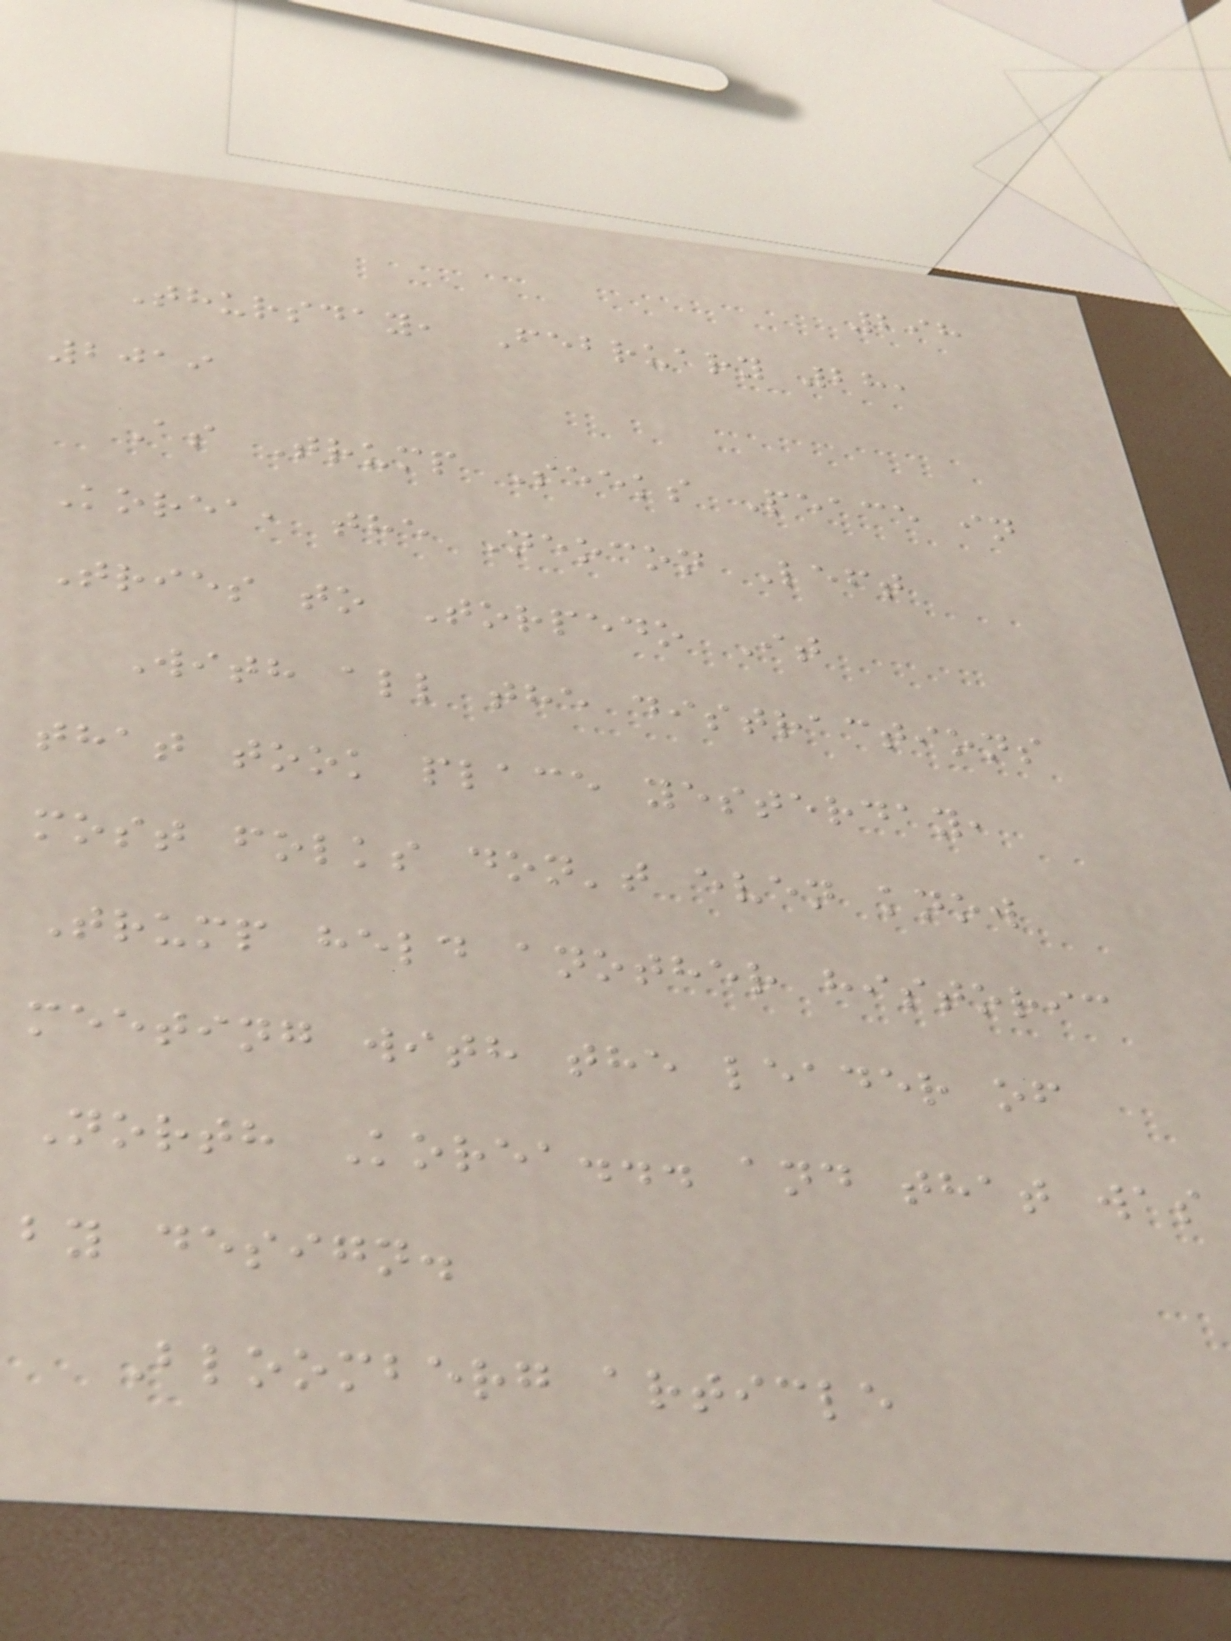298
Thursday, February 28,
2019
As Trump Seeks Peace in
Korea, the Neocon Left
Tries to Torpedo It
With all the distractions
that took place yesterday,
most folks don't even know
Trump held another historic
meeting with the leader of
North Korea... and that was
by design.
Bloomberg article
